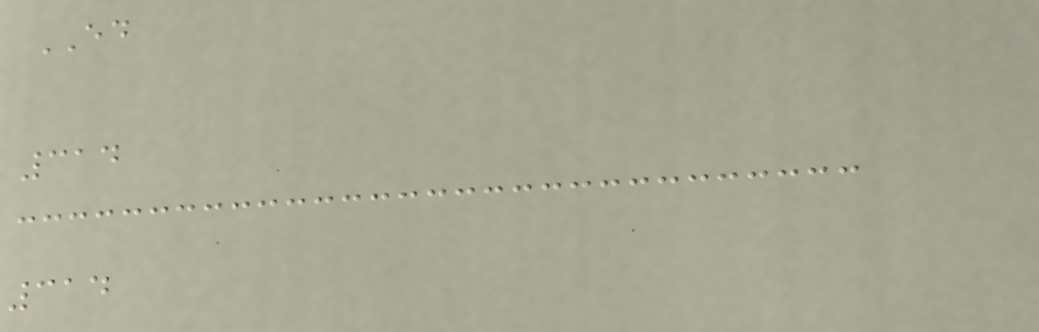ED
314
314
